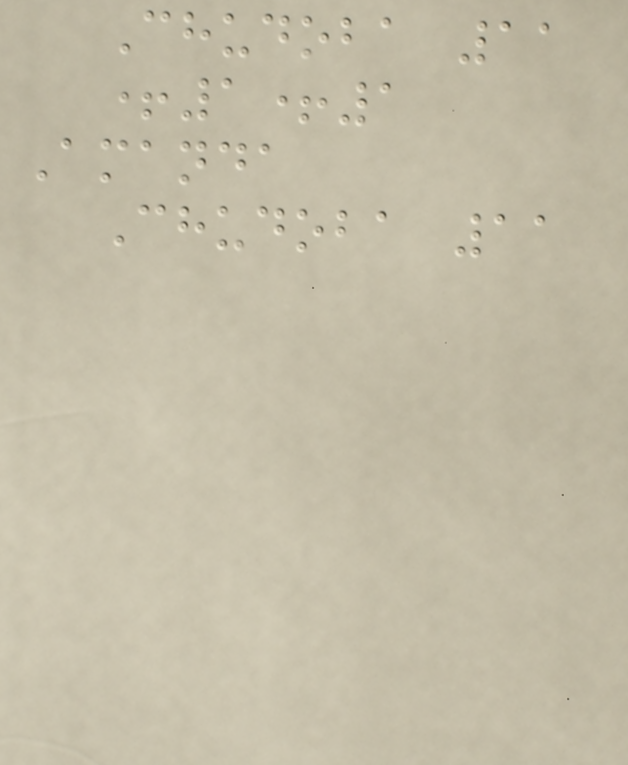Chudoba 11
+1+1
Amanda
Chudoba 11
